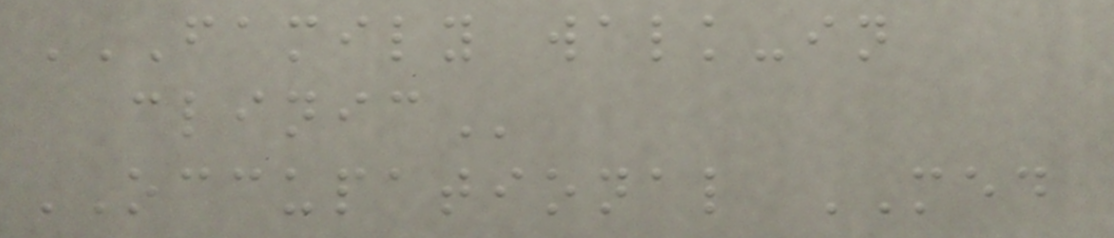FAMILY WALK-IN
CLINIC
OCCUPATIONAL MED
